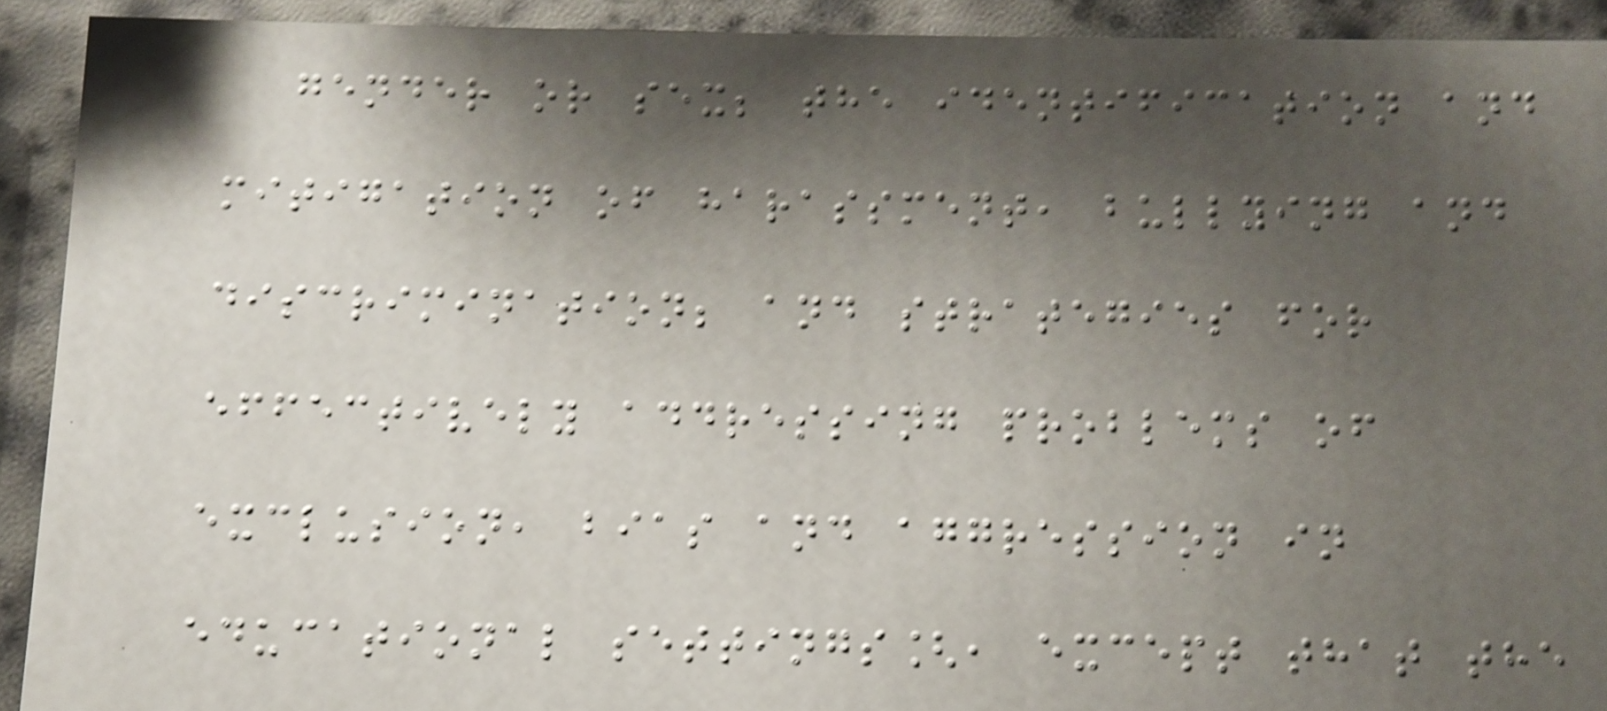gender or sex; the identification and
mitigation of harassment, bullying and
discrimination; and strategies for
effectively addressing problems of
exclusion, bias and aggression in
educational settings[, except that the
